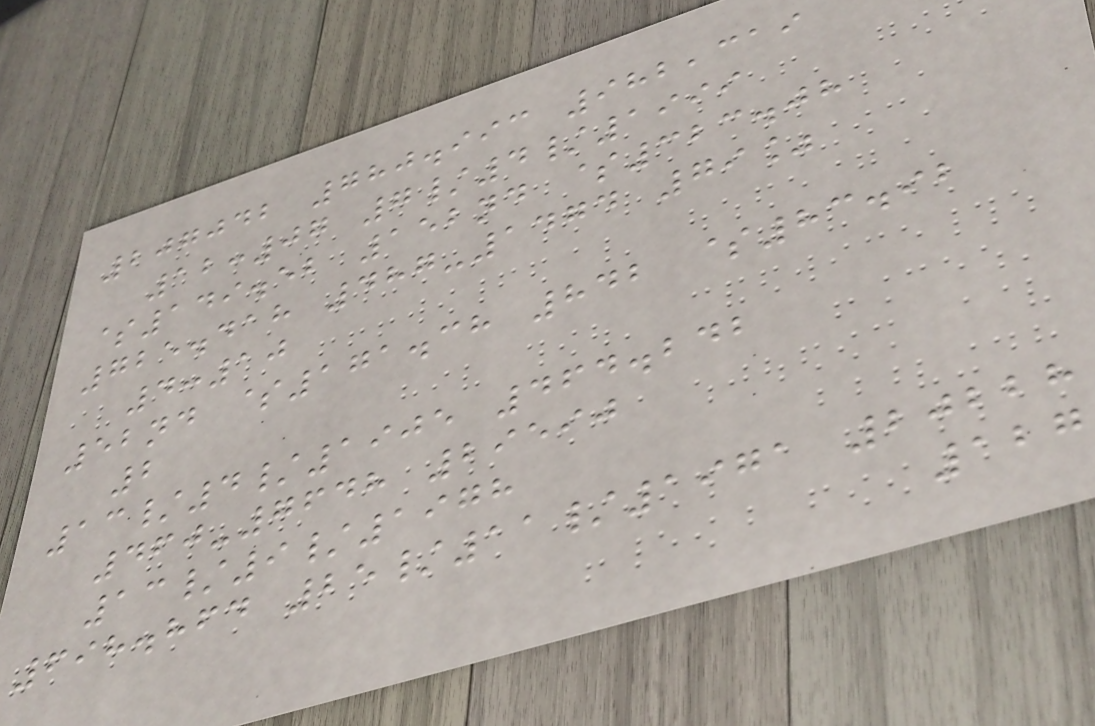207042 780.993 982,319
12:07 7/4/1999
$149.52 152nd $323.08
725.418 487-1474 79%
4:10
52nd $171.38 842 $83.92
2
13/4/1905 464.242
460-7648 29590
13/9/1978
698.864 25/11/1971 20228
127
